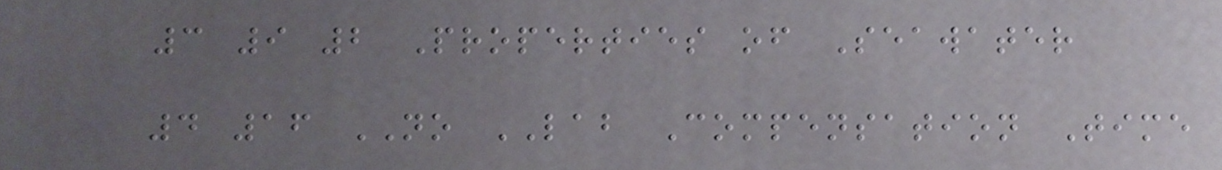3 9 2 Properties of Seawater
4 16 NO LAB Compensation Time
